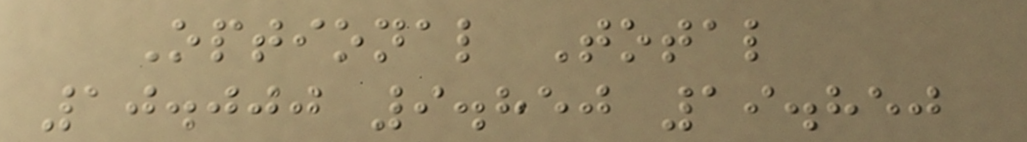Optional Total
10.000 9.850 19.850
